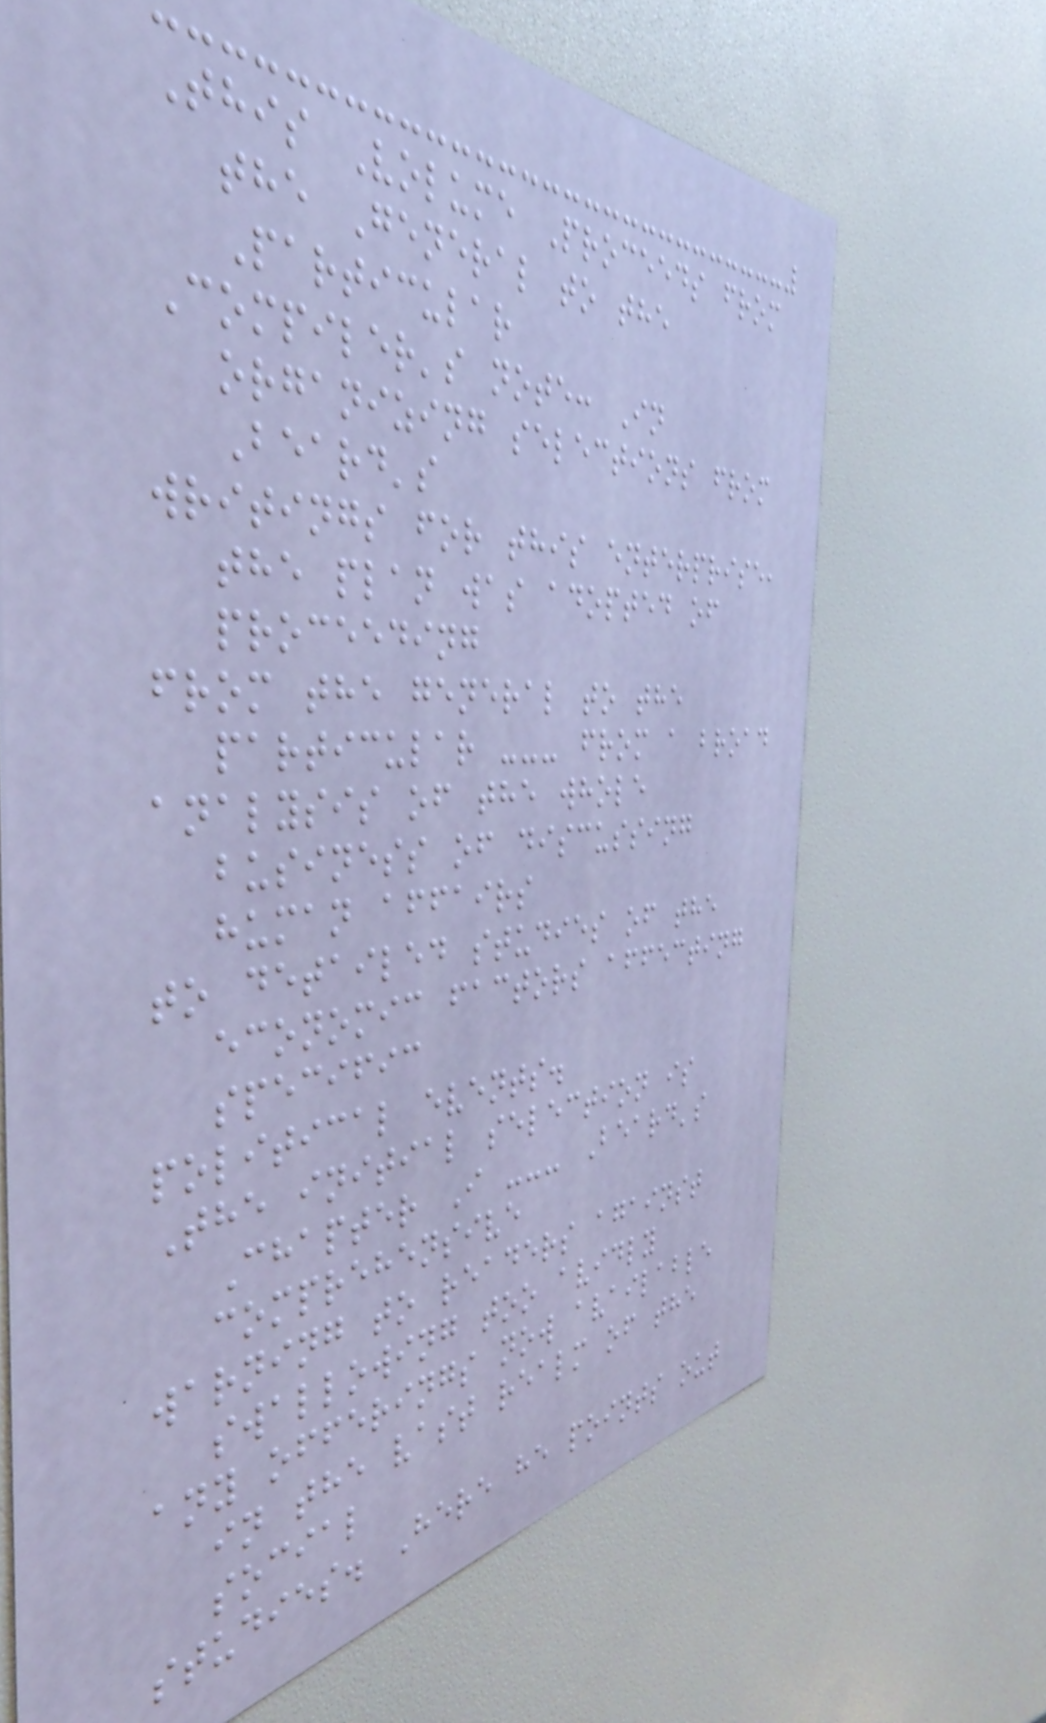This Volume Proceeds from
the General to the
Particular
Compiler's note: In
organizing selections from
Beard's
writings for this enterprise,
the plan was adopted of
proceeding
from the general to the
particular --- from a broad
analysis of the whole
business of discussing
human affairs
to detailed studies of the
economic factors affecting
specific
political events.
The initial selection is
Chapter I --- Beard's
comprehensive
warning to readers against
swallowing too avidly
any offerings now available
in the vast realm of the
social
studies. Here he points out
